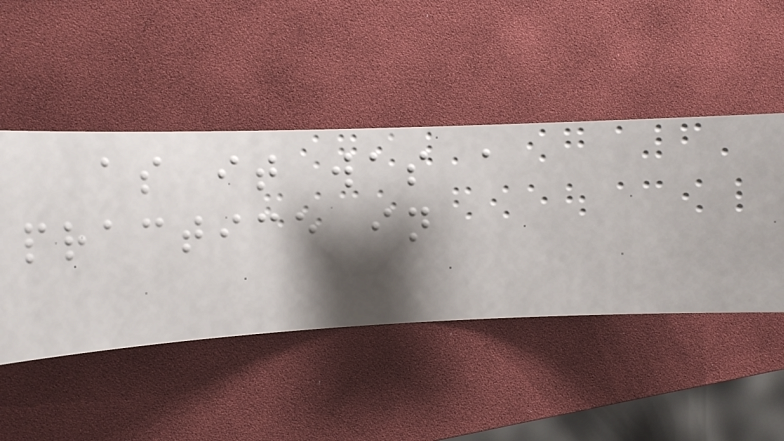as it was a
practice in
